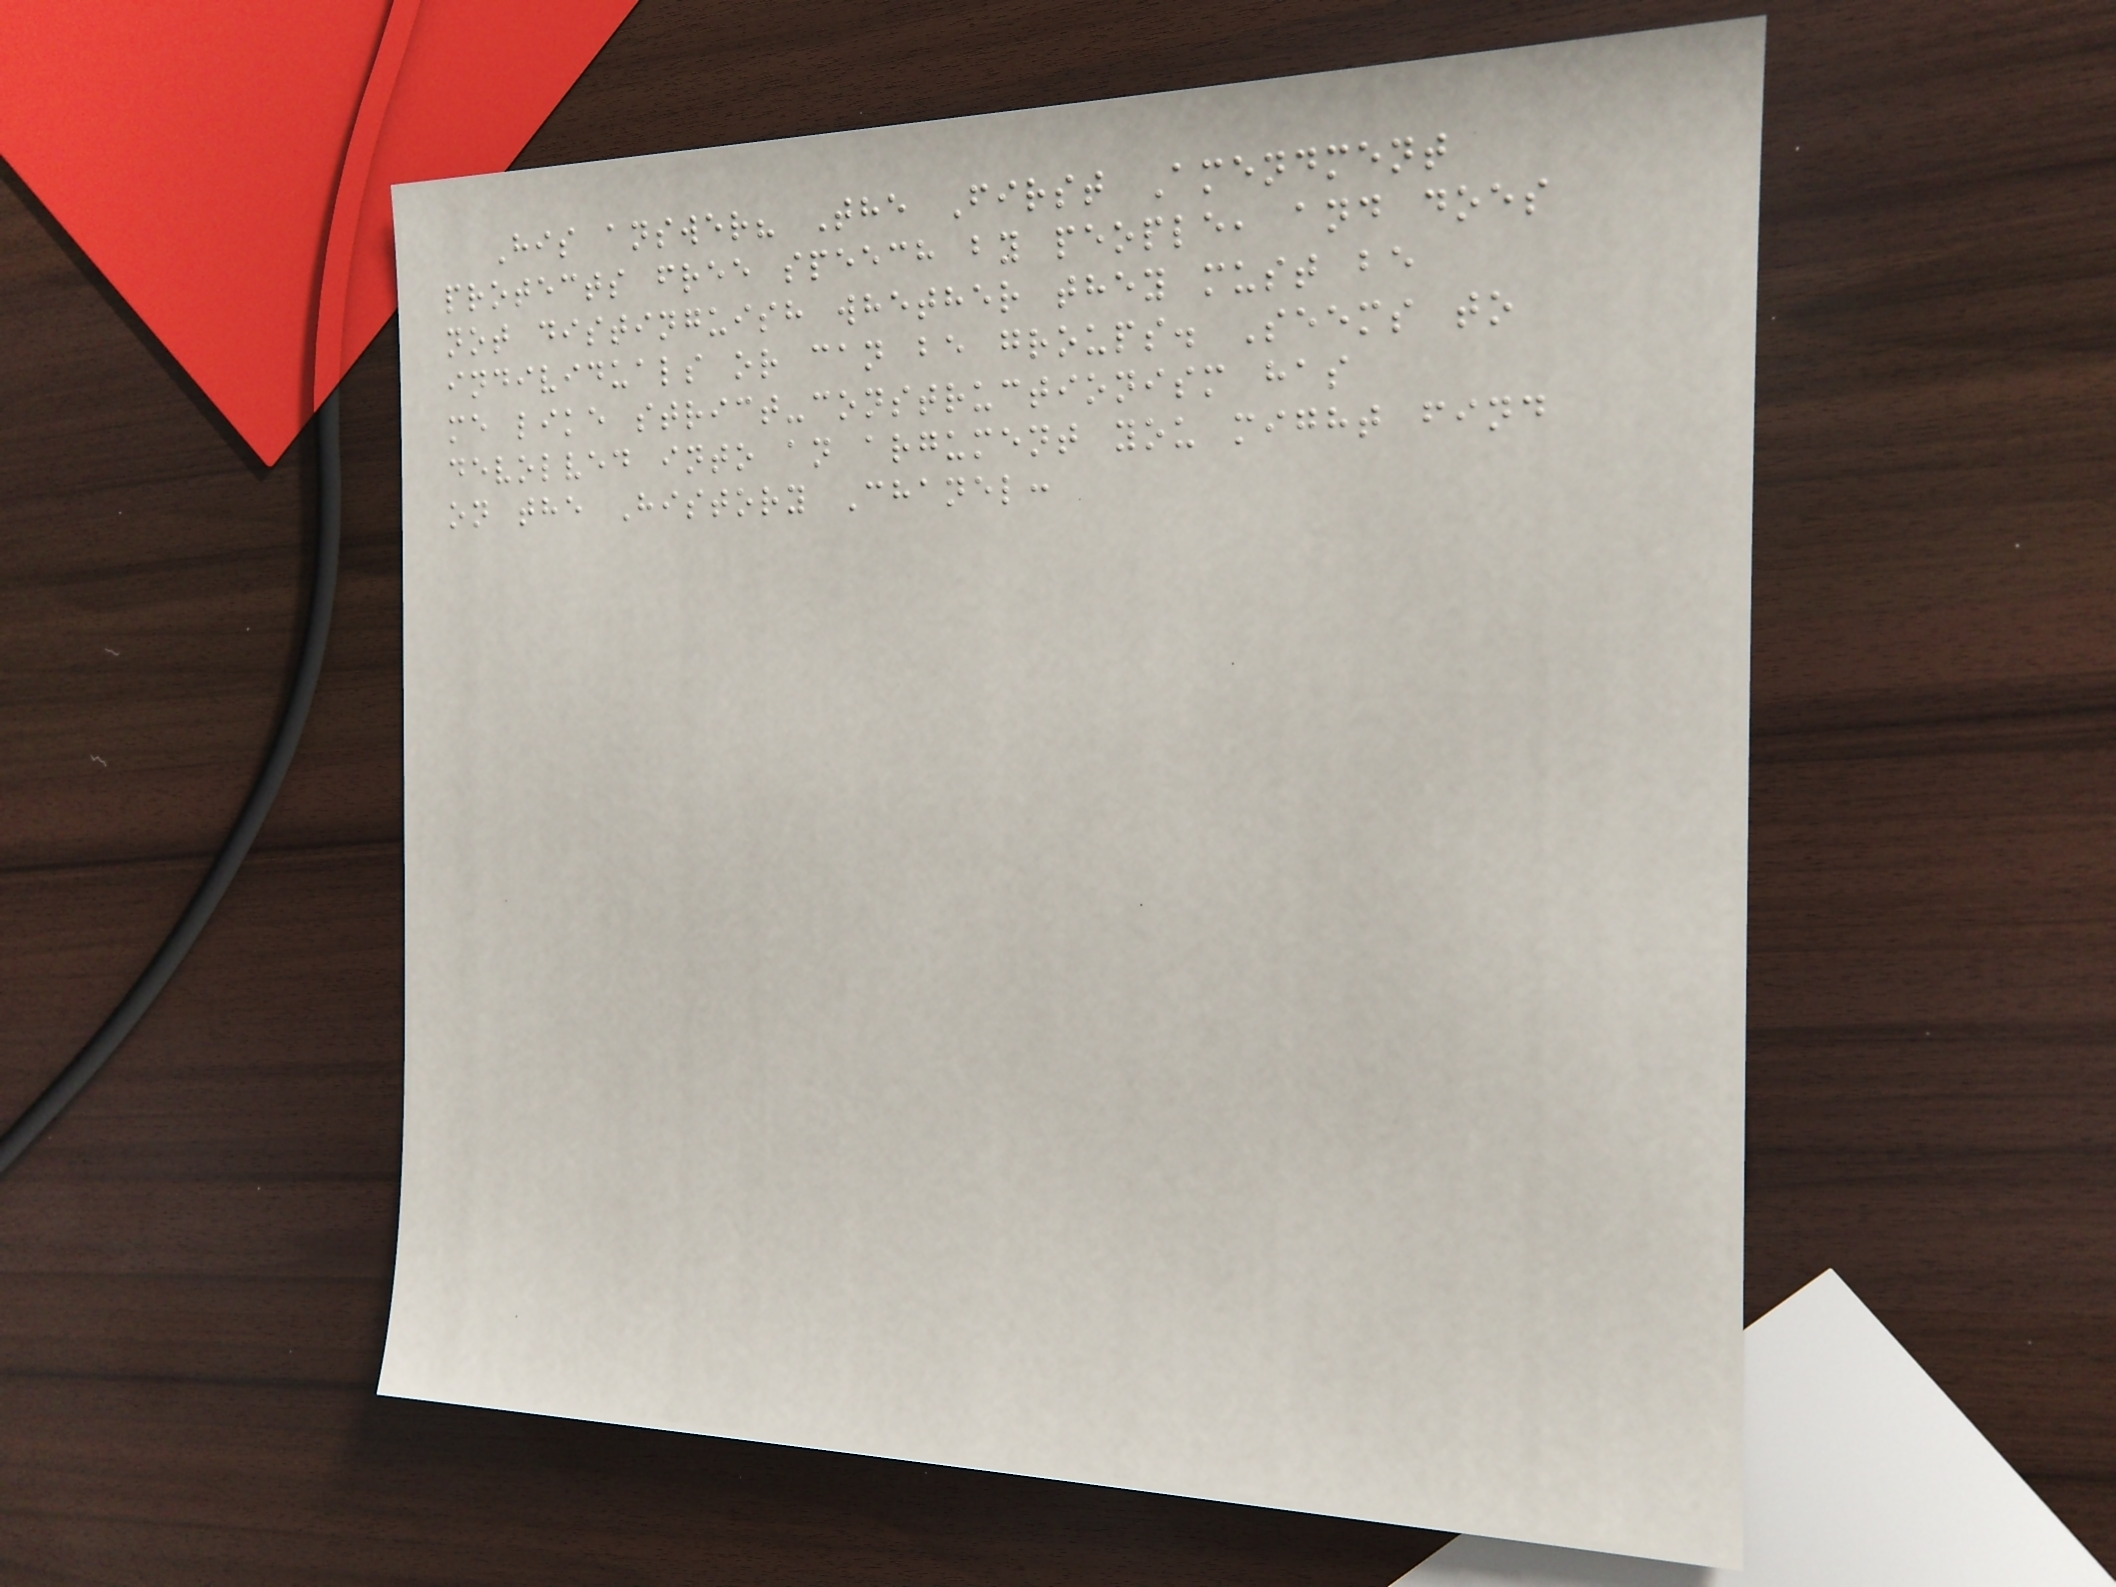His answer? The First Amendment
protects free speech by people, and does
not distinguish whether they must be
individuals or can be groups. Seems to
me like strict-constructionism has
devolved into an argument you might find
on the History Chanel:
